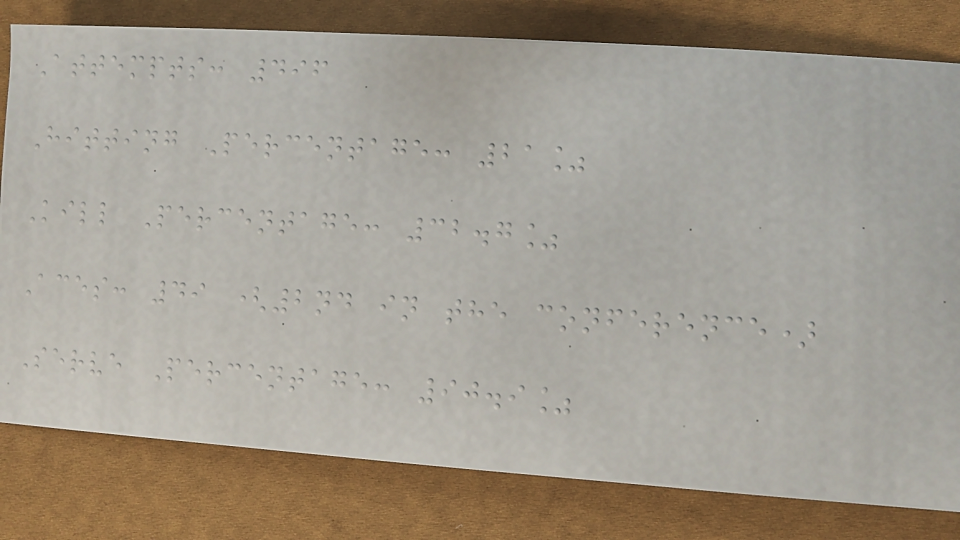Attempts: 496
Hitting Percentage: 21%
Kill Percentage: 32.7%
Aces: 49 (2nd in the conference)
Serve Percentage: 90.9%
